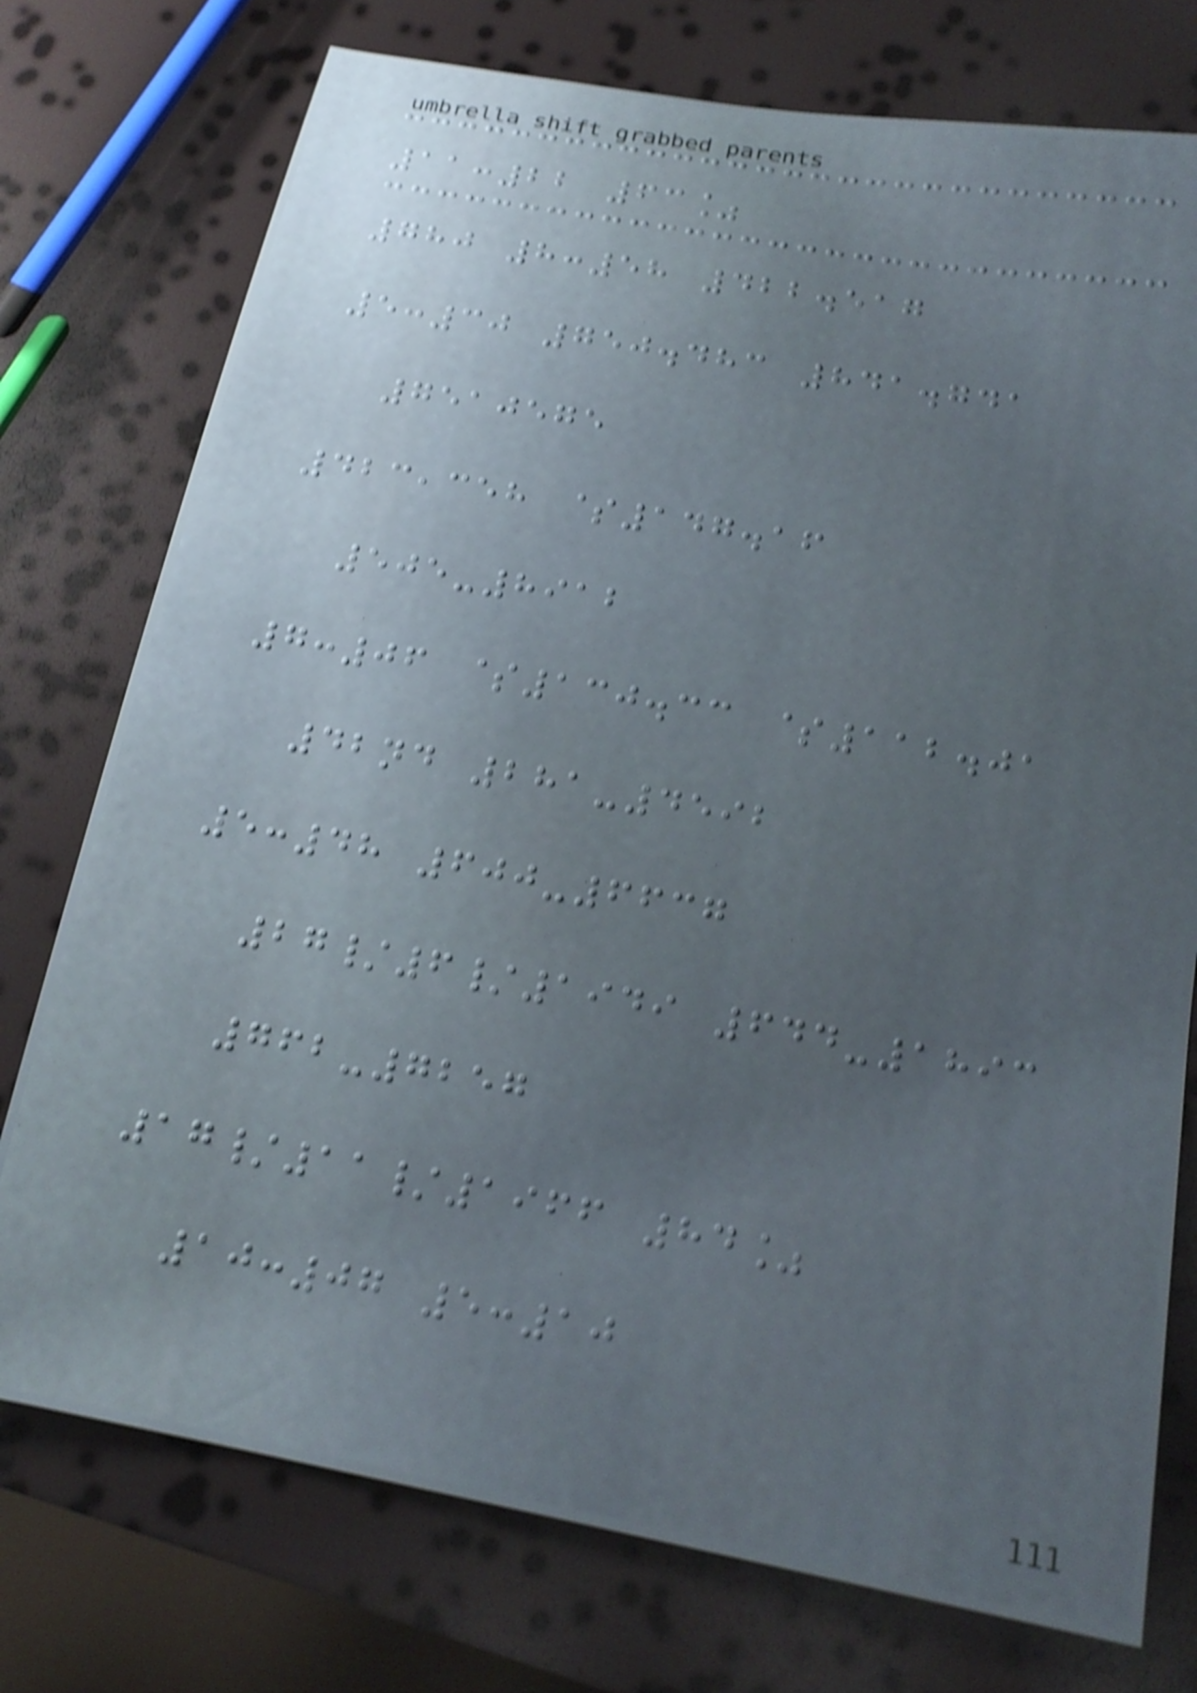11:22 63%
780 8:58 422.517
5:30 750.483 841.741
7510575
423,358 $147.16
505-8912
7:06 $130.33 $112.01
42nd 281-4592
5:48 600-6637
27/6/1949 644-1893
762-7257
17/11/1966 84%
10:07 5:10
